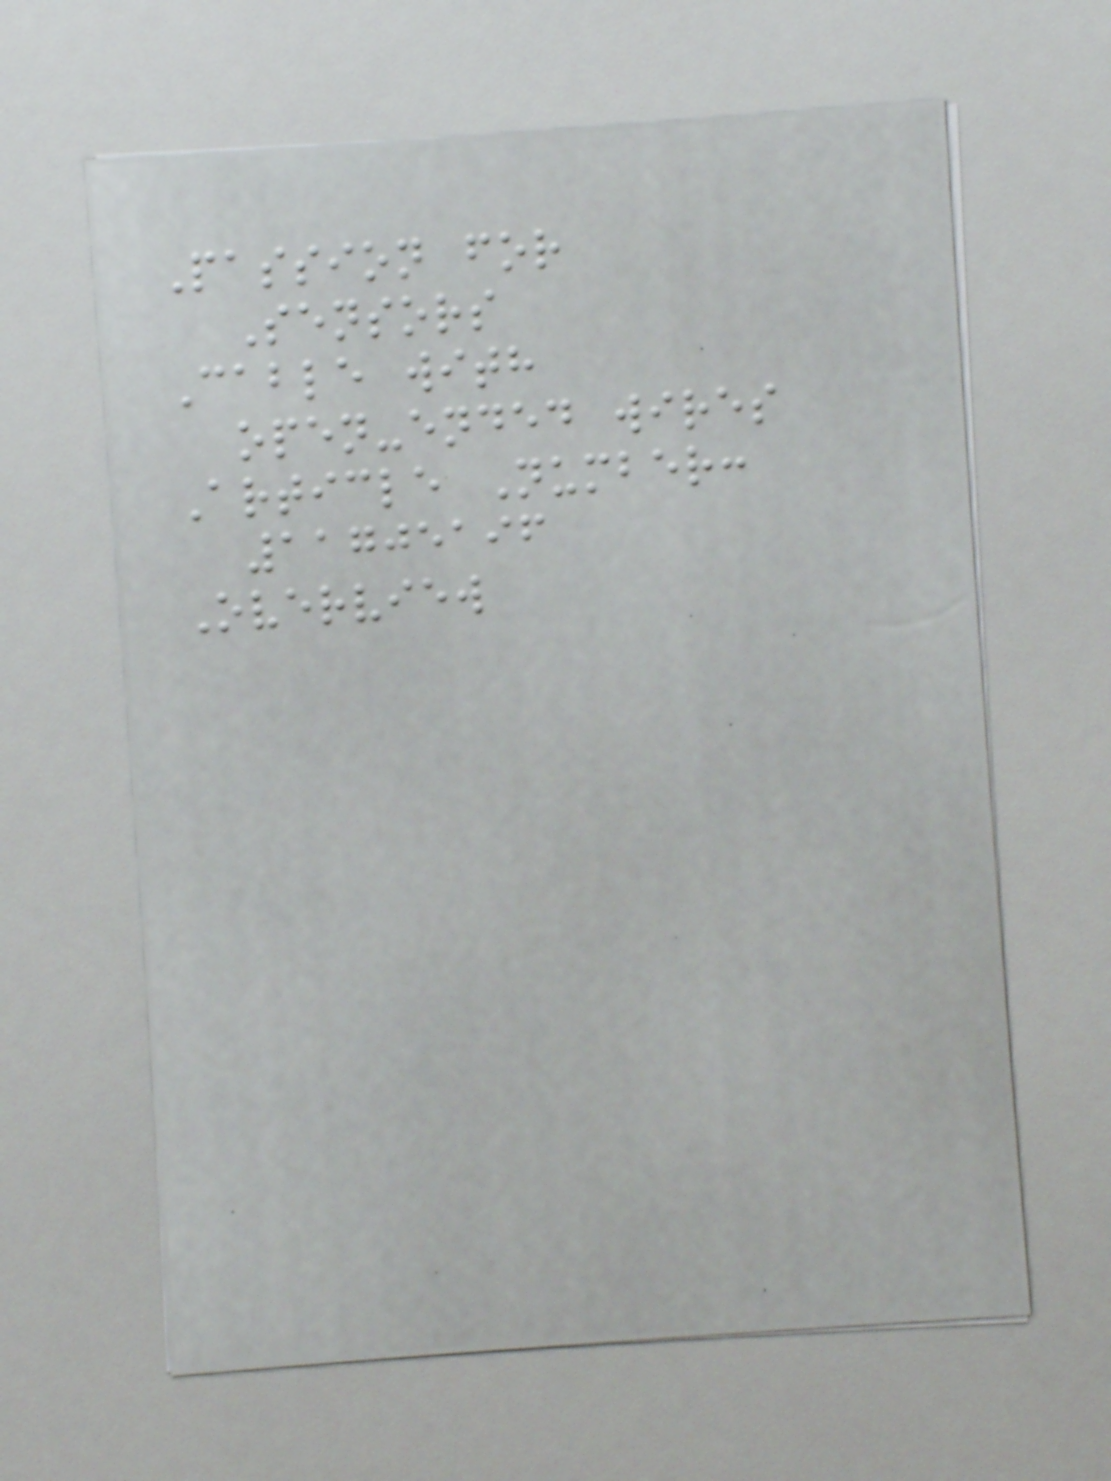Passion for
Sensors
Cable with
open-ended wires
Article Number:
11705196
Overview
